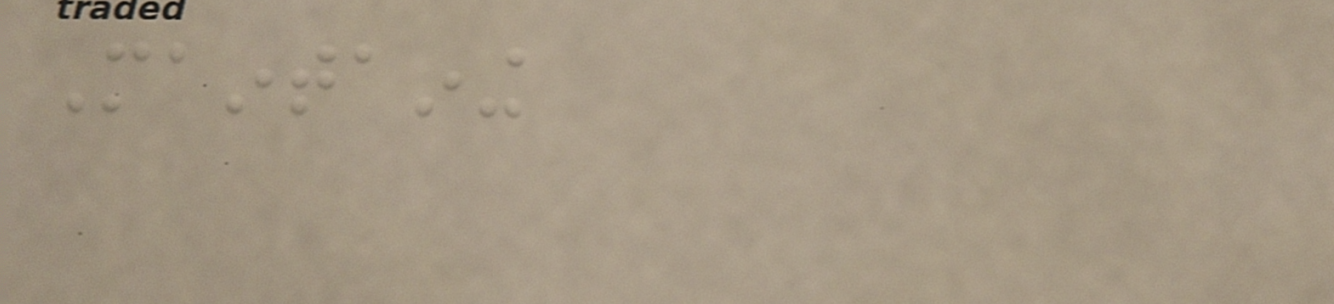Maintaining
